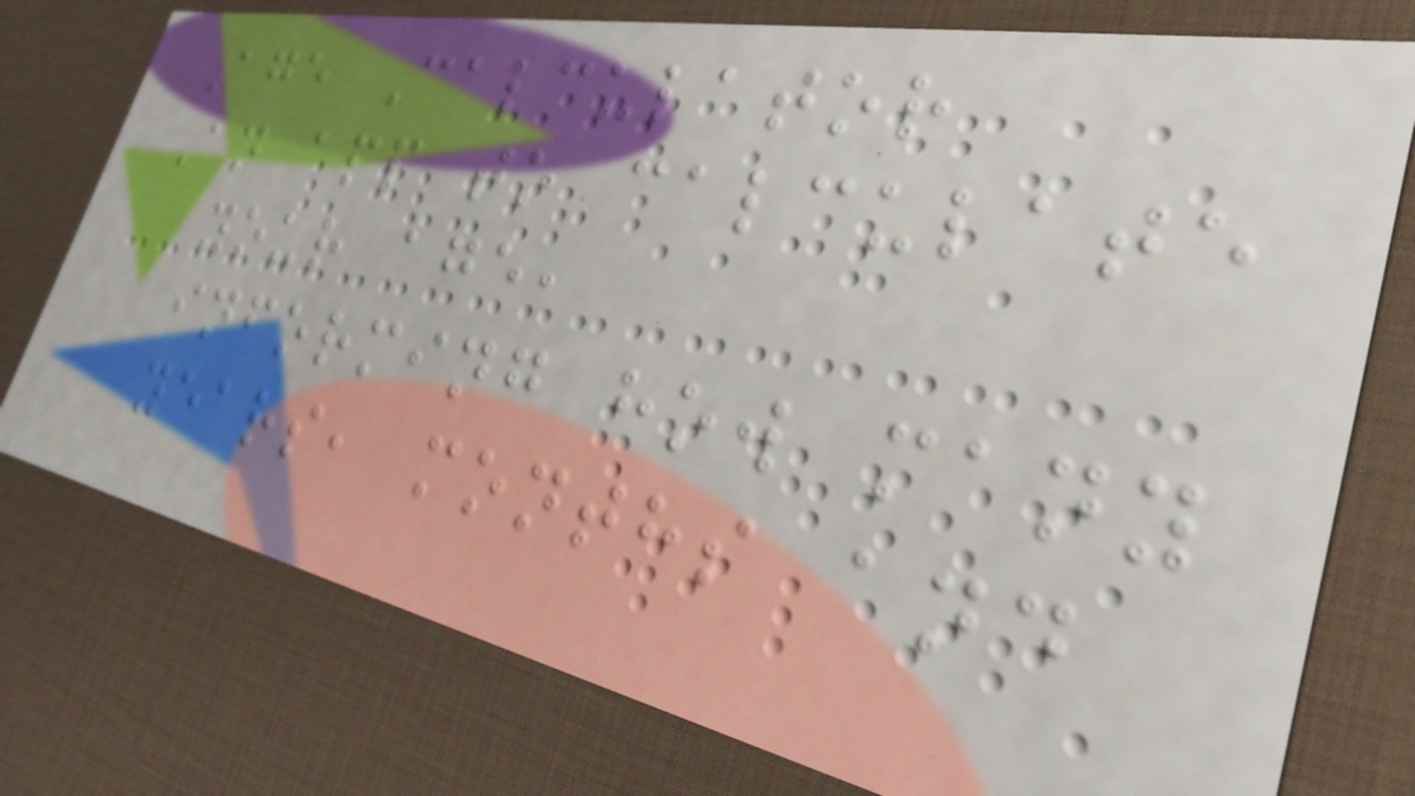Age Calculator
An app to calculate
your age,
informing how many
years, months and
